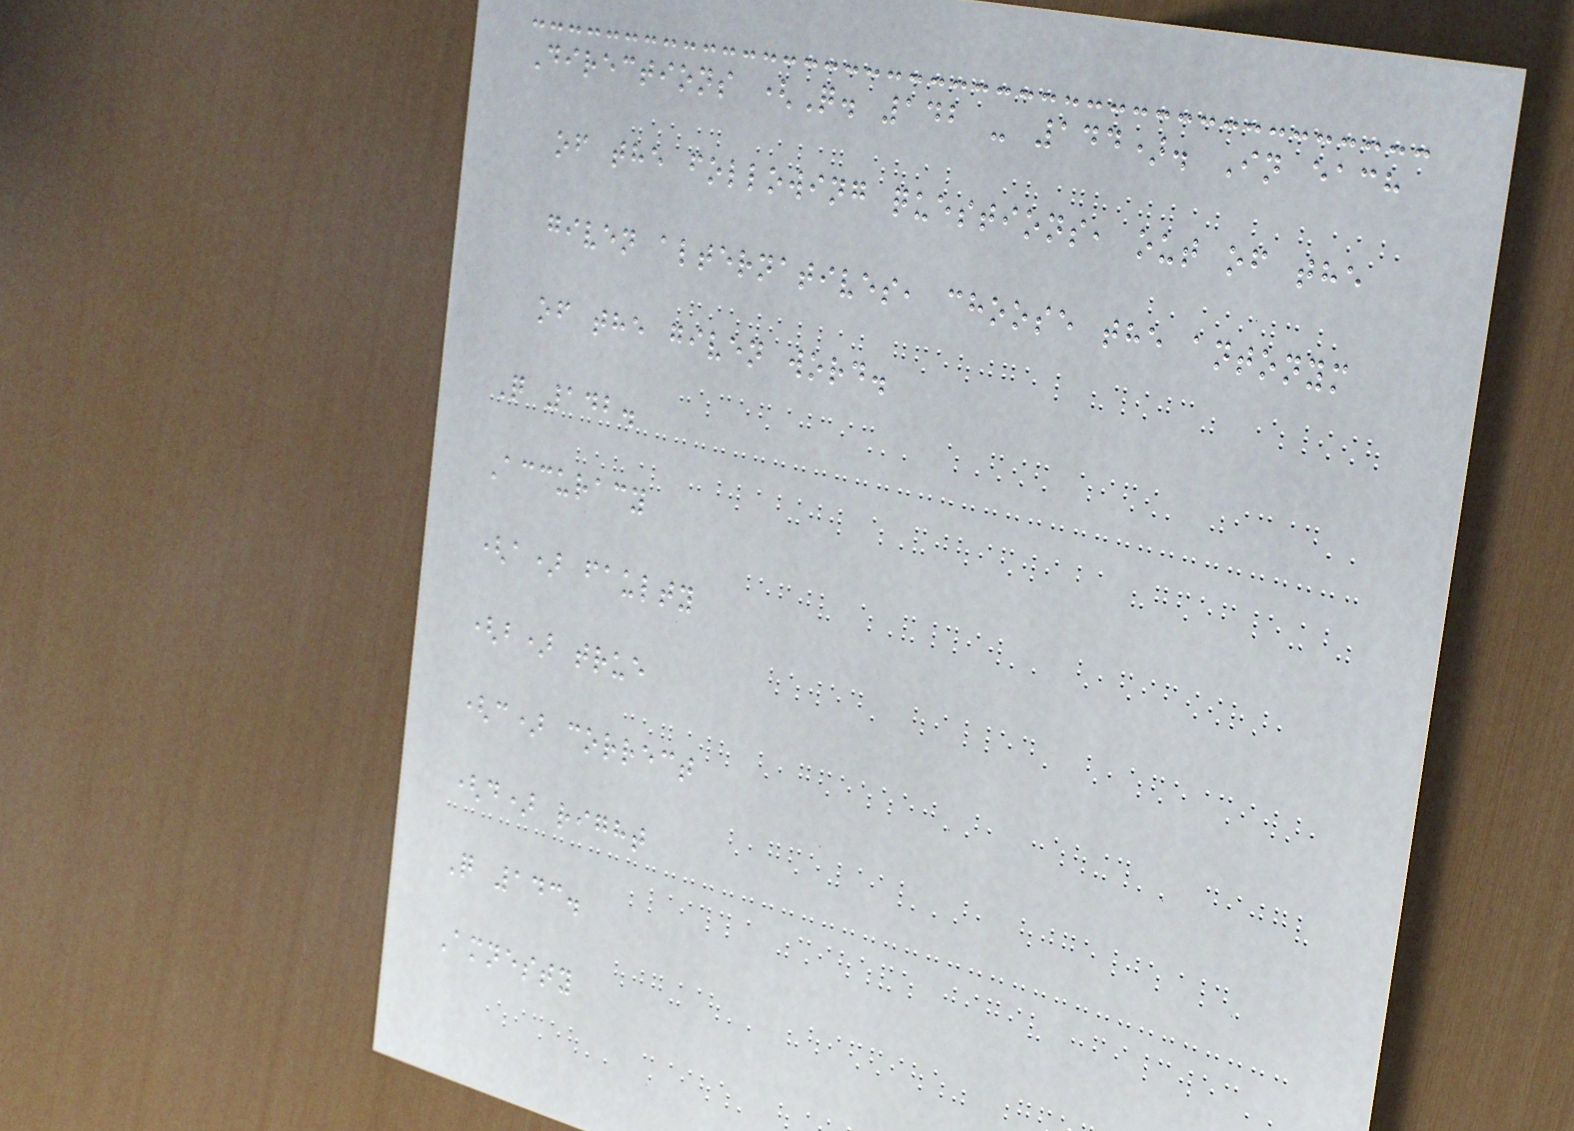Directions (Q. 142 - 144). In each
of the following questions, out of the
given alternatives, choose the antonym
of the given word.
Q 142.
Accuracy
(a) faulty
(b) true
(c) correct
(d) right
Q 143.
Amnesty
